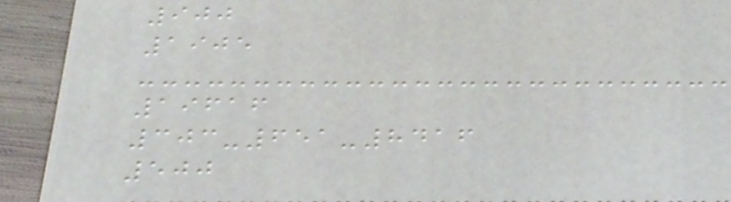900
1905
19616
303-651-8416
500
